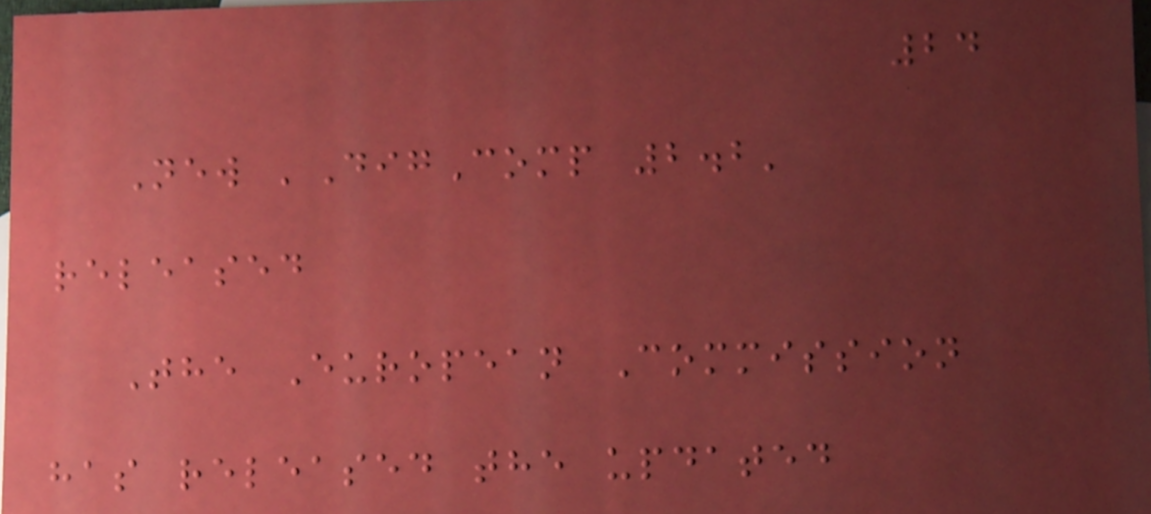24
New 'DigComp 2.2'
released
The European Commission
has released the updated
